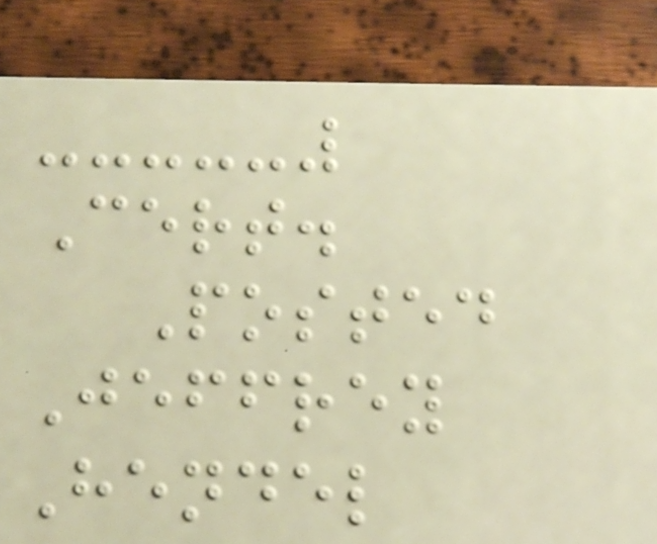Cert.
Posted
Jeffrey
Hendel
